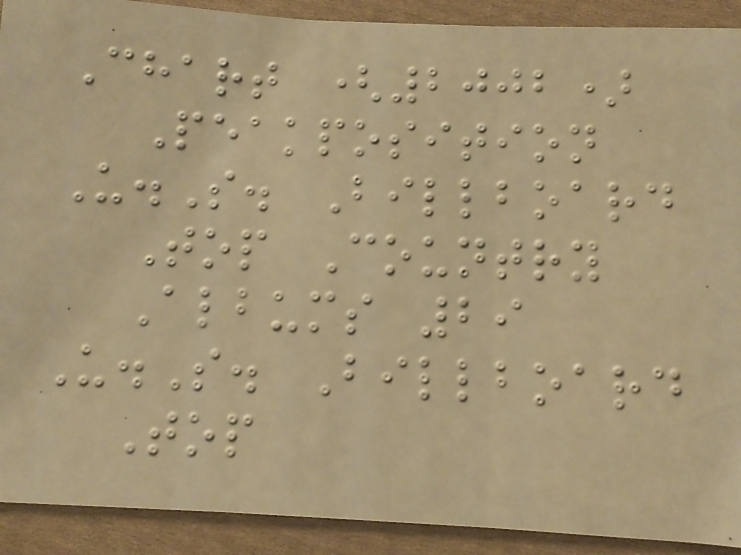Chart (2002)
Peakposition
U.S. Billboard
Top Country
Albums 29
U.S. Billboard
Top
